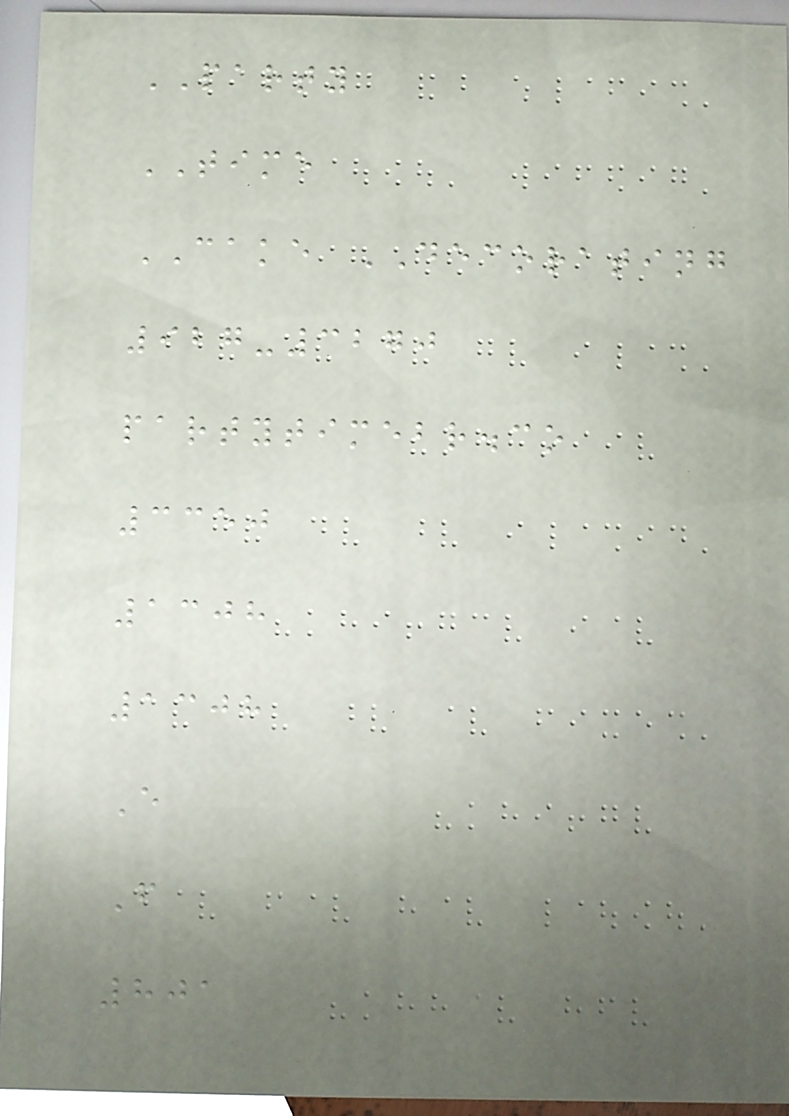PARTY
TIME
CAKE DECORATING
927-3270
partytimebr.co
3350
1308
1308
E
F
801
